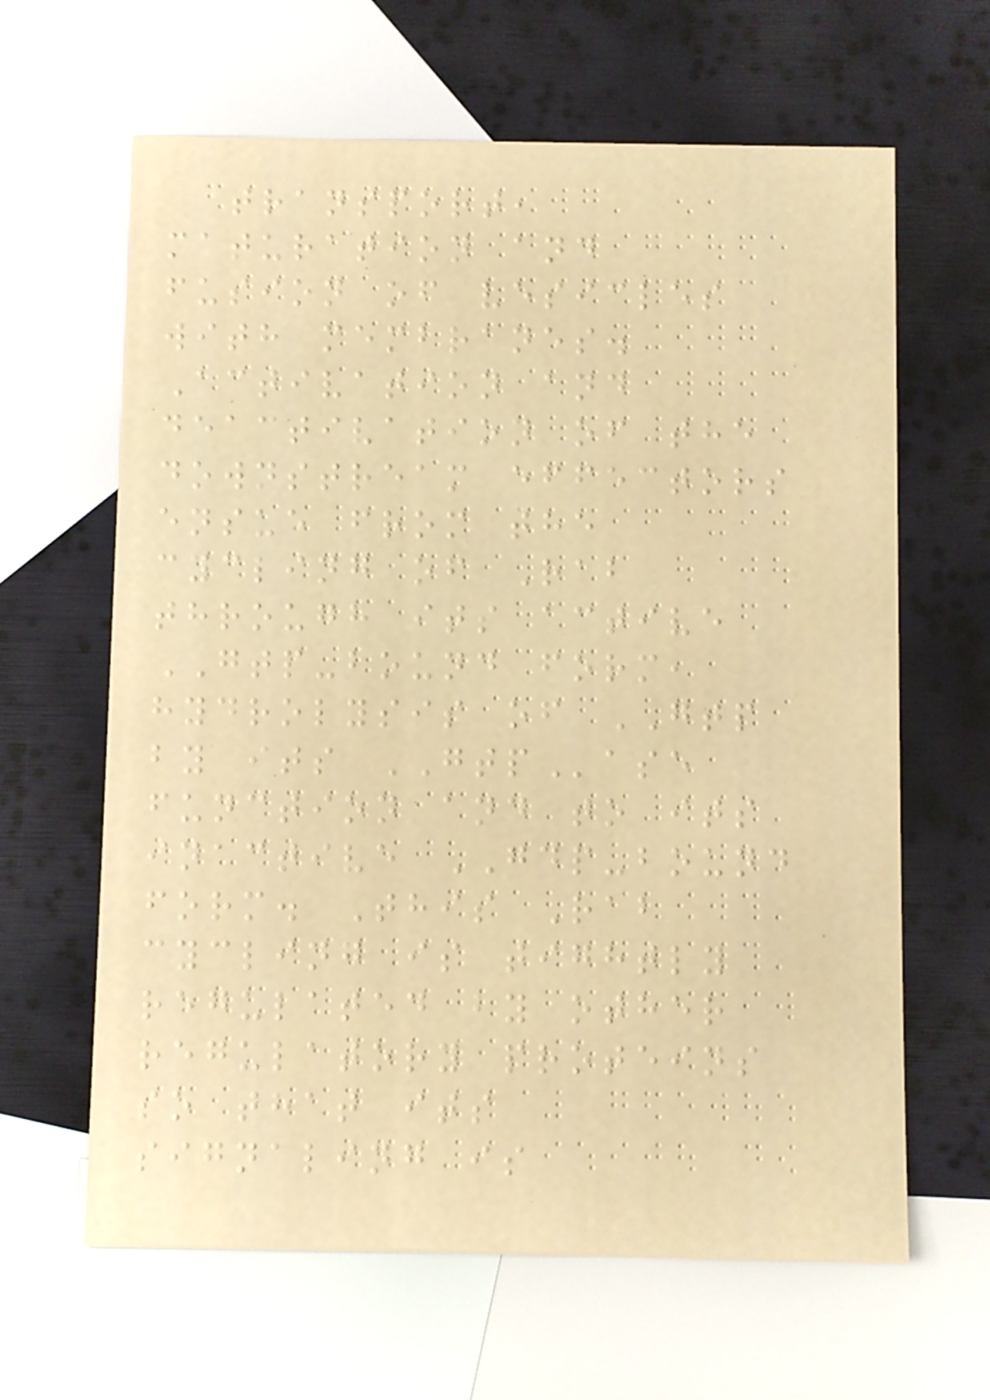transport,
maturation and
fusion of vesicles
with membranes.
Activation and
deactivation of the
downstream effectors
ensue from the
cycling of Rab
through its active
GTP-bound form,
hydrolysis of GTP
by its GTPase
function and to its
inactive GDP-bound
form. This Rab
cycling is tightly
regulated by other
regulatory proteins
so that its
signaling is
